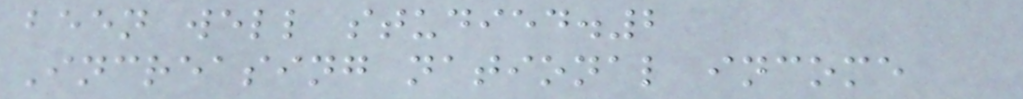been well studied.2
Increasing national income
